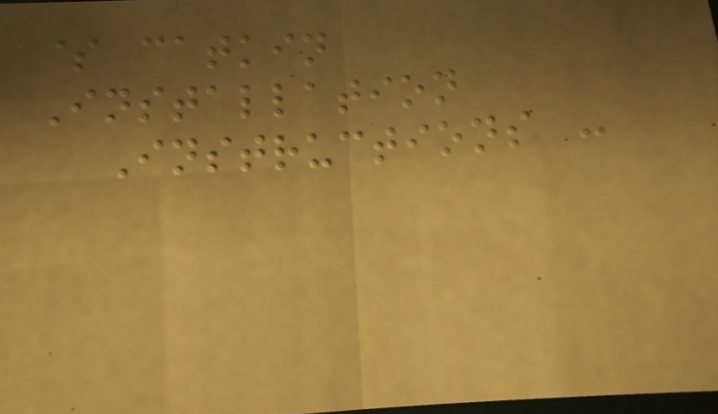$ catkin
Installation
Instructions -
